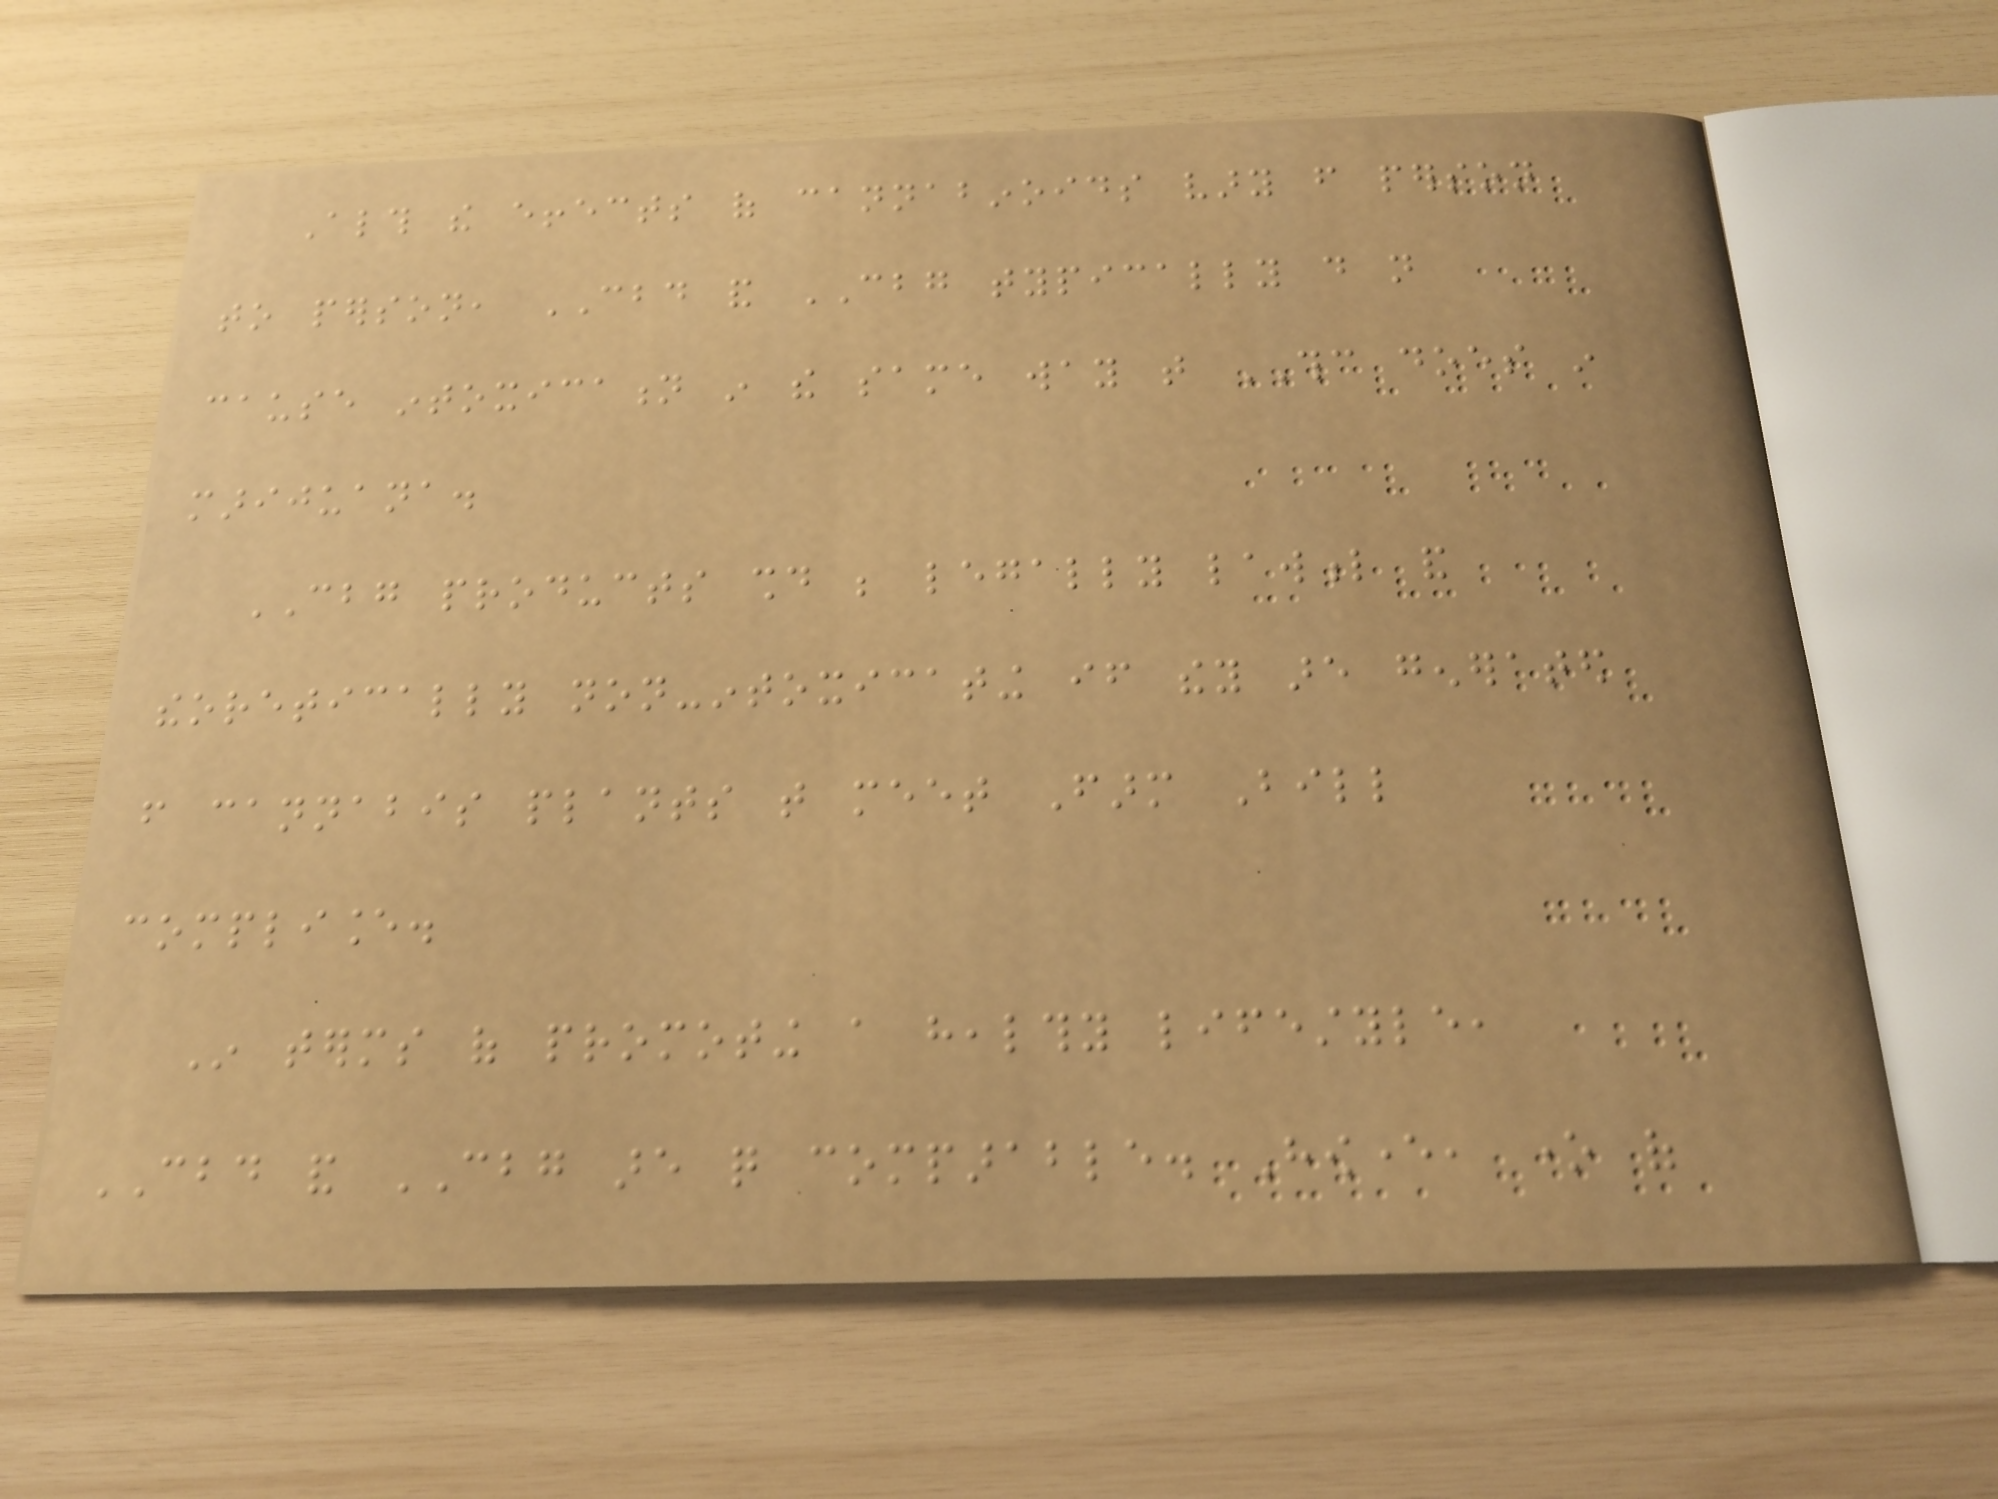Although the effects of cannabinoids vary from person
to person, CBD and CBG typically do not
cause intoxication in the same way that THC does in
marijuana.
CBG products should be legally lawful and
theoretically non-intoxicating if they are generated
from cannabis plants that meet Farm Bill
compliance.
In terms of promoting a healthy lifestyle,
CBD and CBG are quite comparable. However, one of
